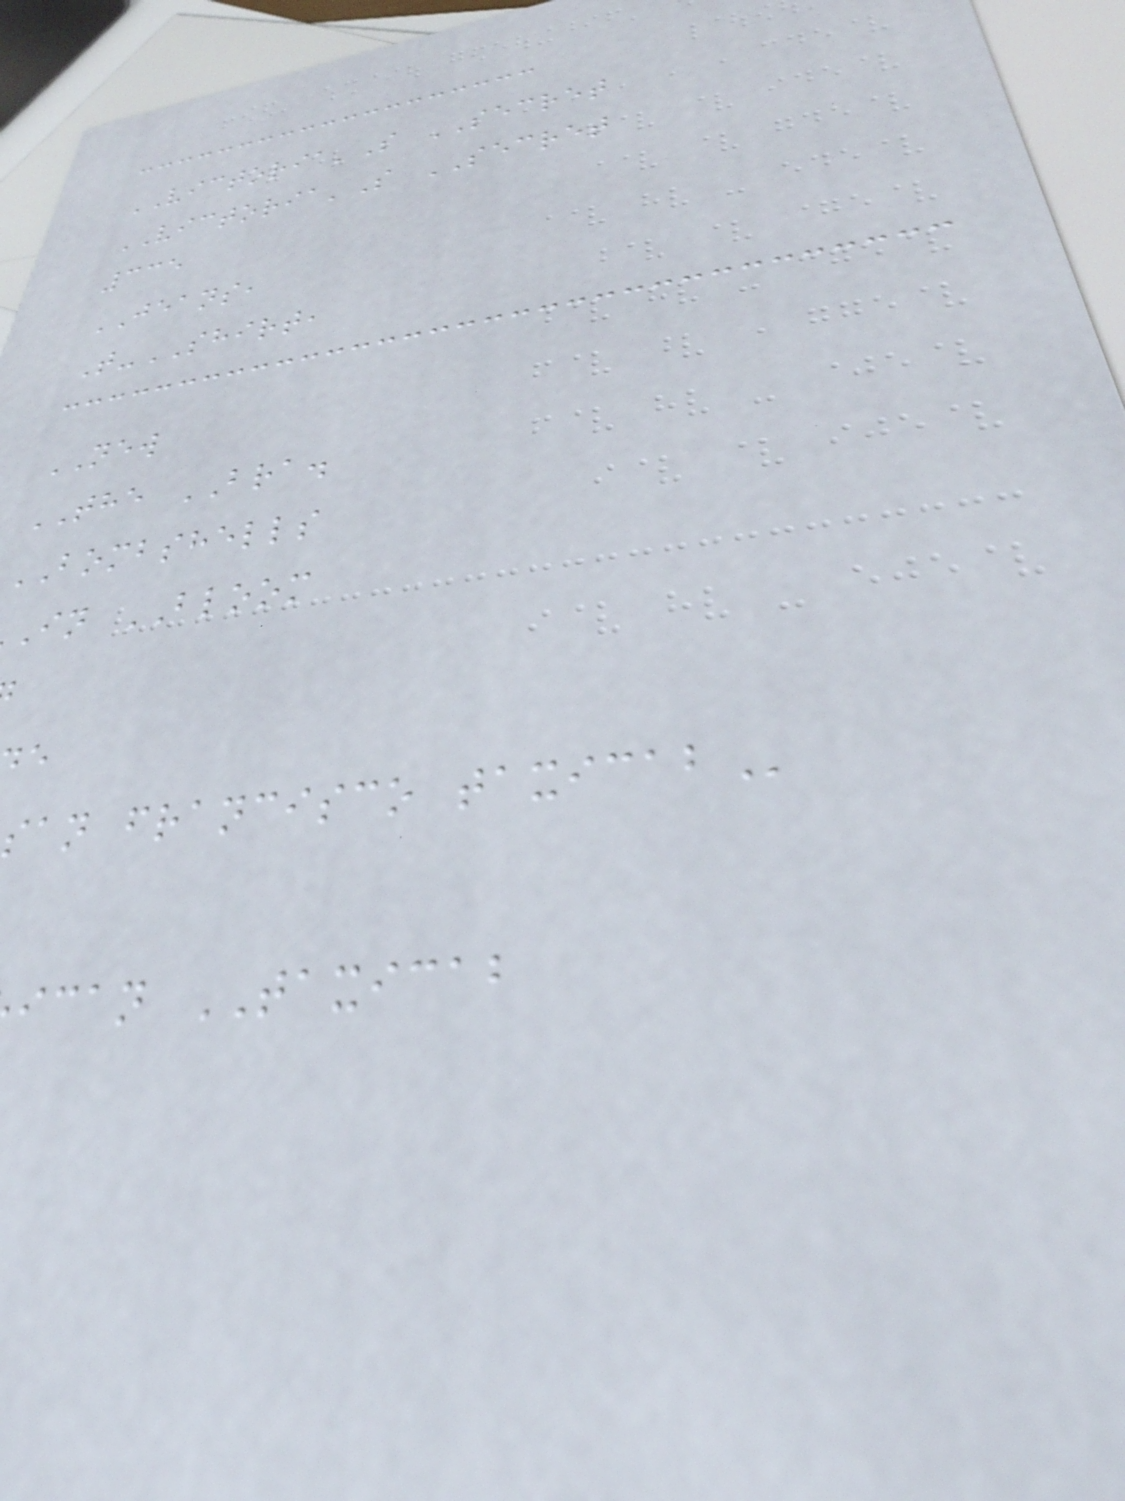VICTORIA'S SECRET
VICTORIA'S SECRET
335
JEANS,
T-SHIRT,
NEW
THE BRA.
BOMBSHELLS
in BLOOM
san francisco
ican TAXICAB
